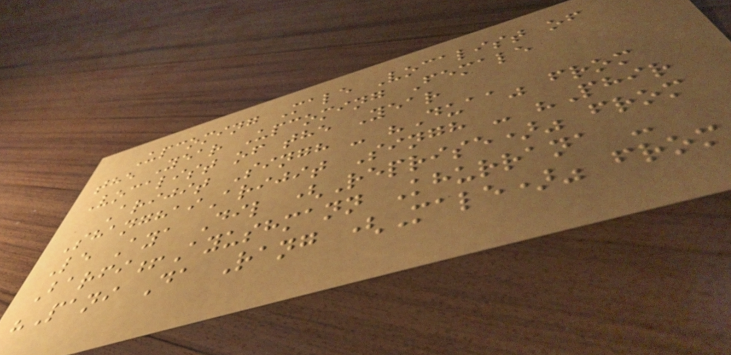Upcoming Male Vocalist of
the Year Upcoming Female
Vocalist of the Year
Arijit Singh - "Duaa" from
ShanghaiArijit Singh - "Phir
Le Aya Dil (Reprise)" from
Barfi!Ayushmann Khurrana -
"Pani Da Rang (Male)" from
